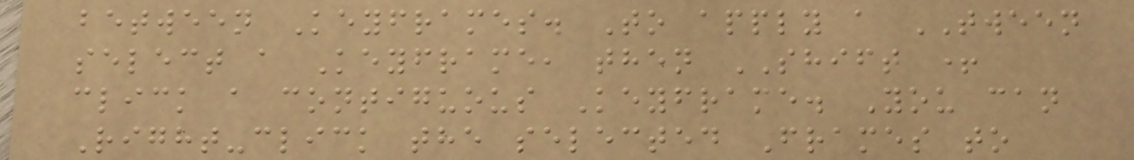between Keyframes. To apply a TWEEN
select a Keyframe, then SHIFT +
click a contiguous Keyframe. You can
Right-click the selected Frames to
